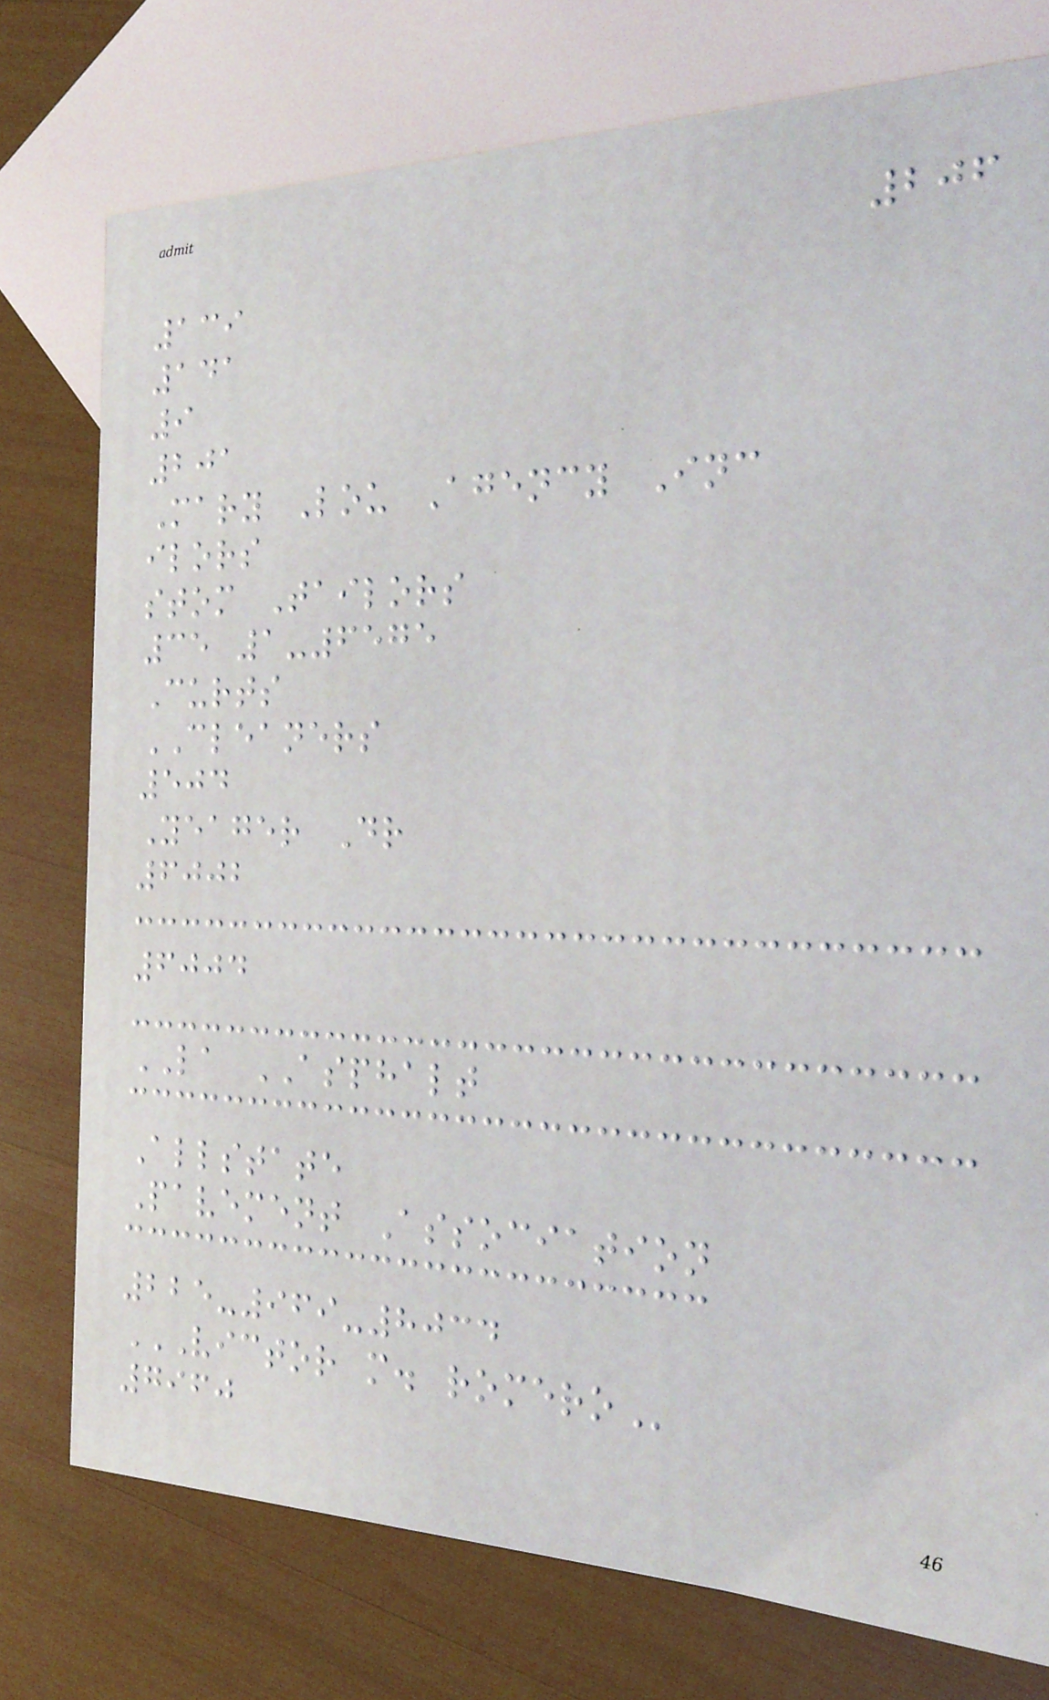206
139
141
9
201
Mary Lou Agency Inc
ilors
stom Tailors
35 1-6575
Curts
CLEANERS
504
Yeager Dr
6002
6004
LA ASPHALT
Allstate
Pavement Association
225-969-8034
VICTOR M. ROMERO
7960
